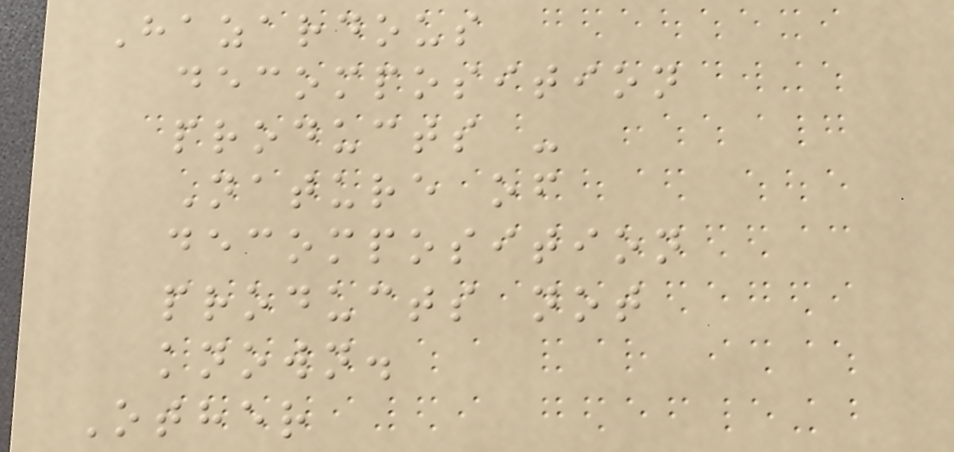Hazardous
decomposition
products -
Nature of
decomposition
products not
known.
Other
